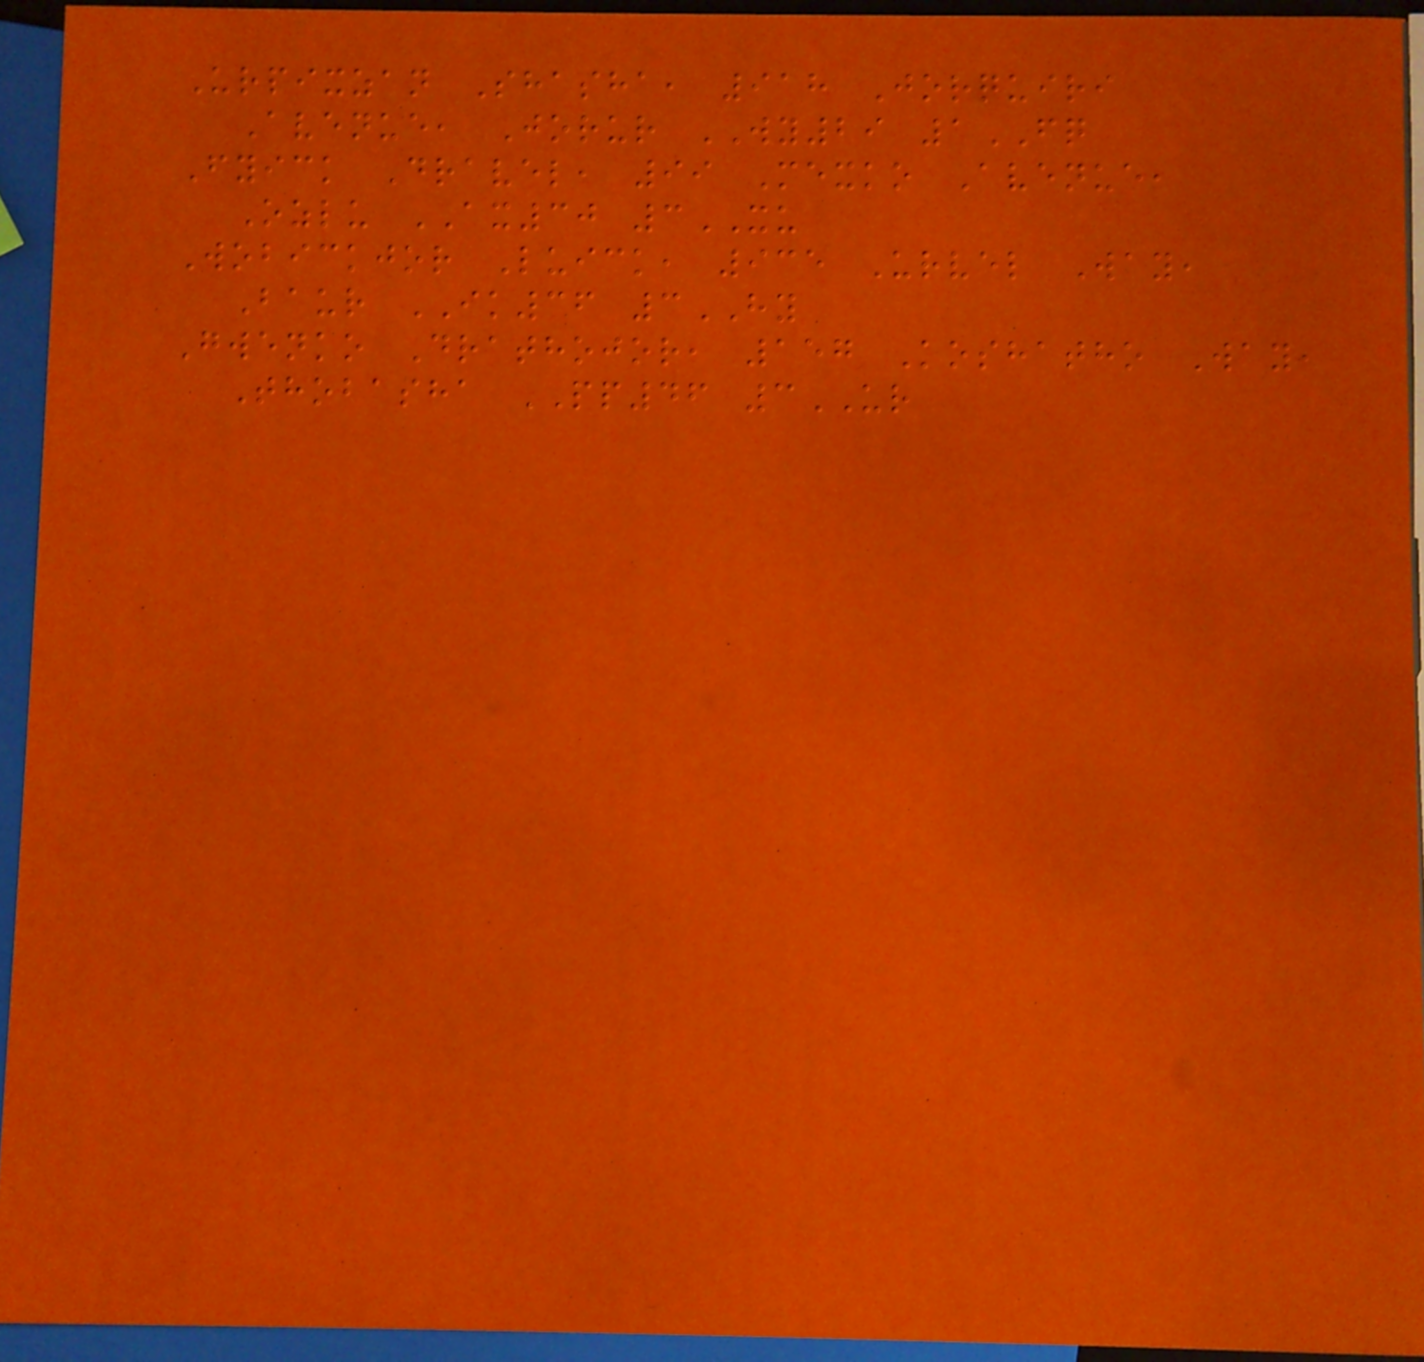Urpixzan Shasha, 918 Jorquiri
Avenue, Jorur WY29 1FQ
Fyick Dravel, 99 Mexko Avenue,
Ozlu AX30 3XU
Wobickjor Luick, 935 Urvel Way,
Baur IK36 3HY
Gwenko Drathojor, 157 Koshatho Way,
Thobasha PP46 3UR
